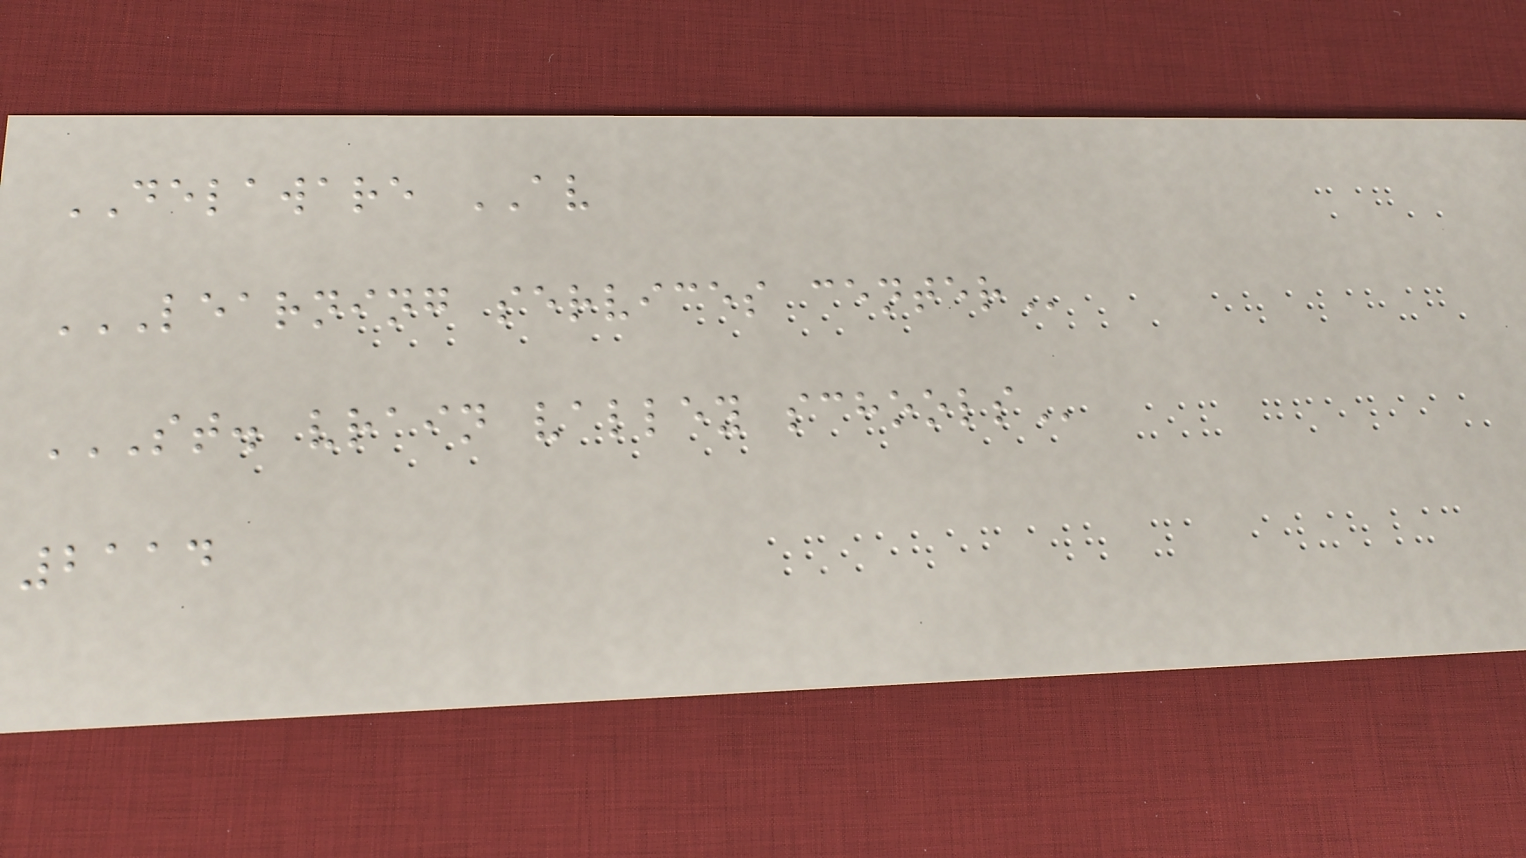DELAWARE AV
LEARNING SERVICES CENTER
ST. VRAIN VALLEY SCHOOLS
2114
